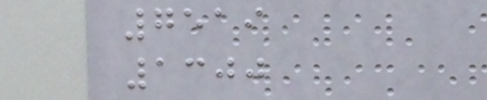7519
1300
